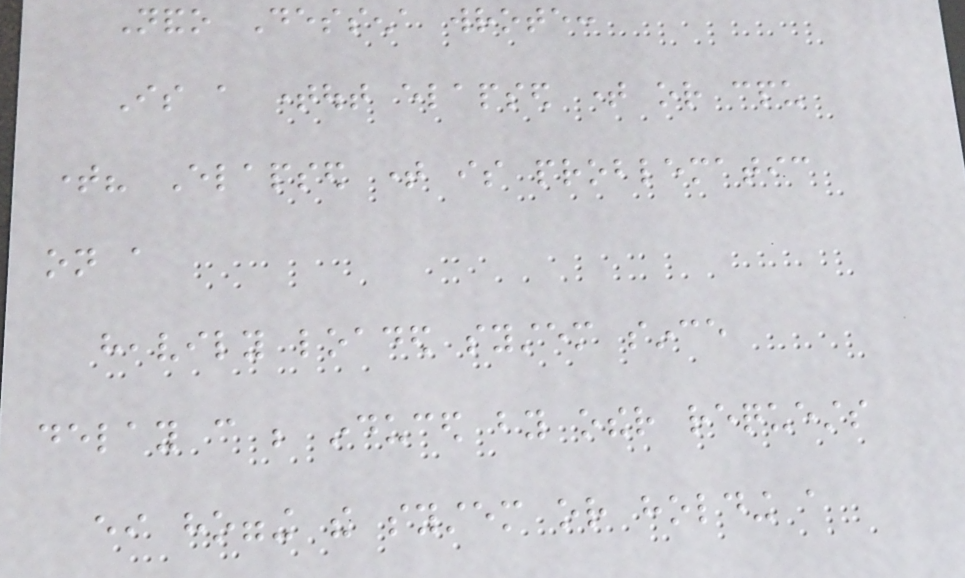Nando Dessena wrote:
Is a timeout elapsed time or cpu
time? Elapsed time is problematic
on a
heavily loaded system since
delay can be induced by other requests
either hogging the system or holding a
